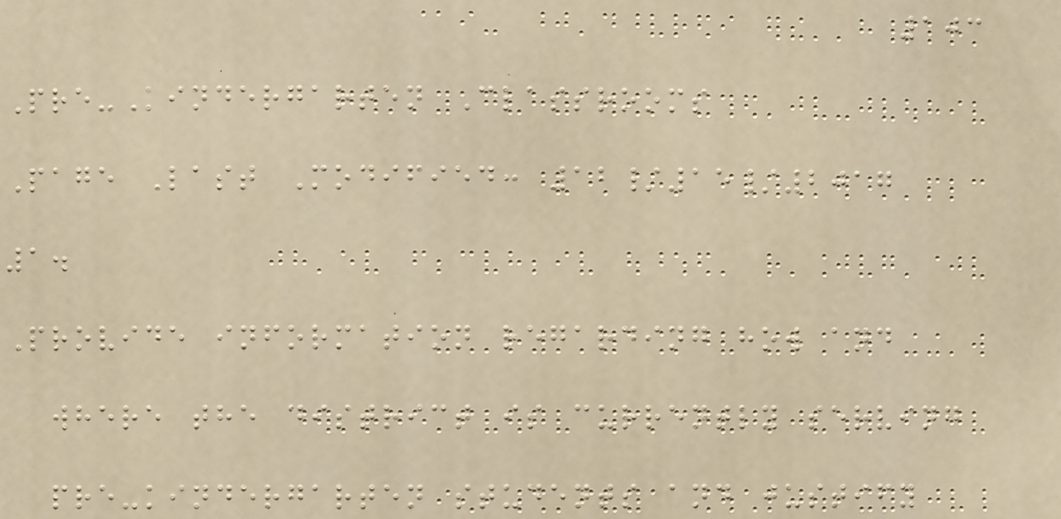103
Pre-Kindergarten Classrooms
Page Last Modified: 12/15/2017
1.
Provide information regarding how and
where the district is currently serving
pre-kindergarten students and justify
